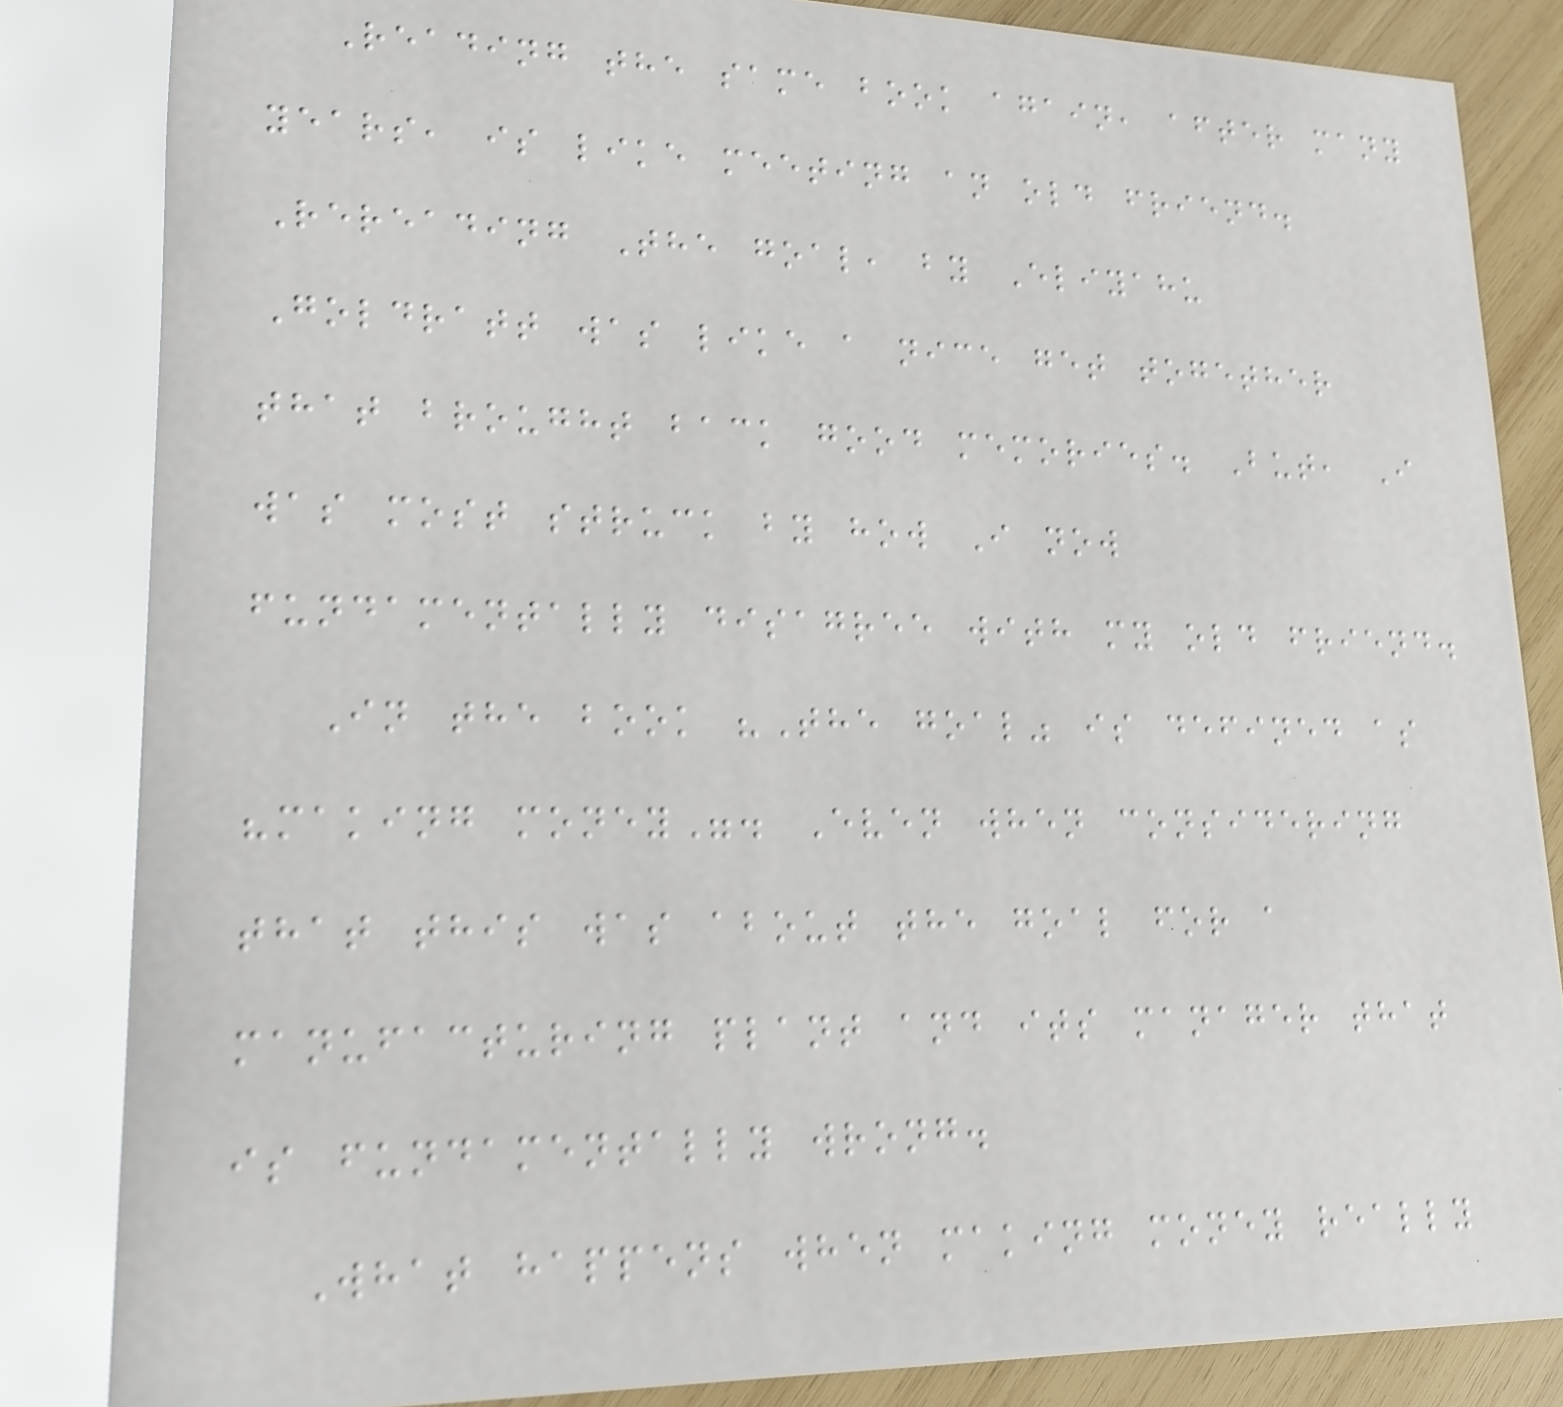Reading the same book again, after many
years, is like meeting an old friend.
Rereading The goal, by Eliyahu
Goldratt was like a nice get together
that brought back good memories. But, I
was most struck by how I now
fundamentally disagree with my old friend.
In the book "The goal" is defined as
"making money". Even when considering
that this was about the goal for a
manufacturing plant and its manager that
is fundamentally wrong.
What happens when making money really
